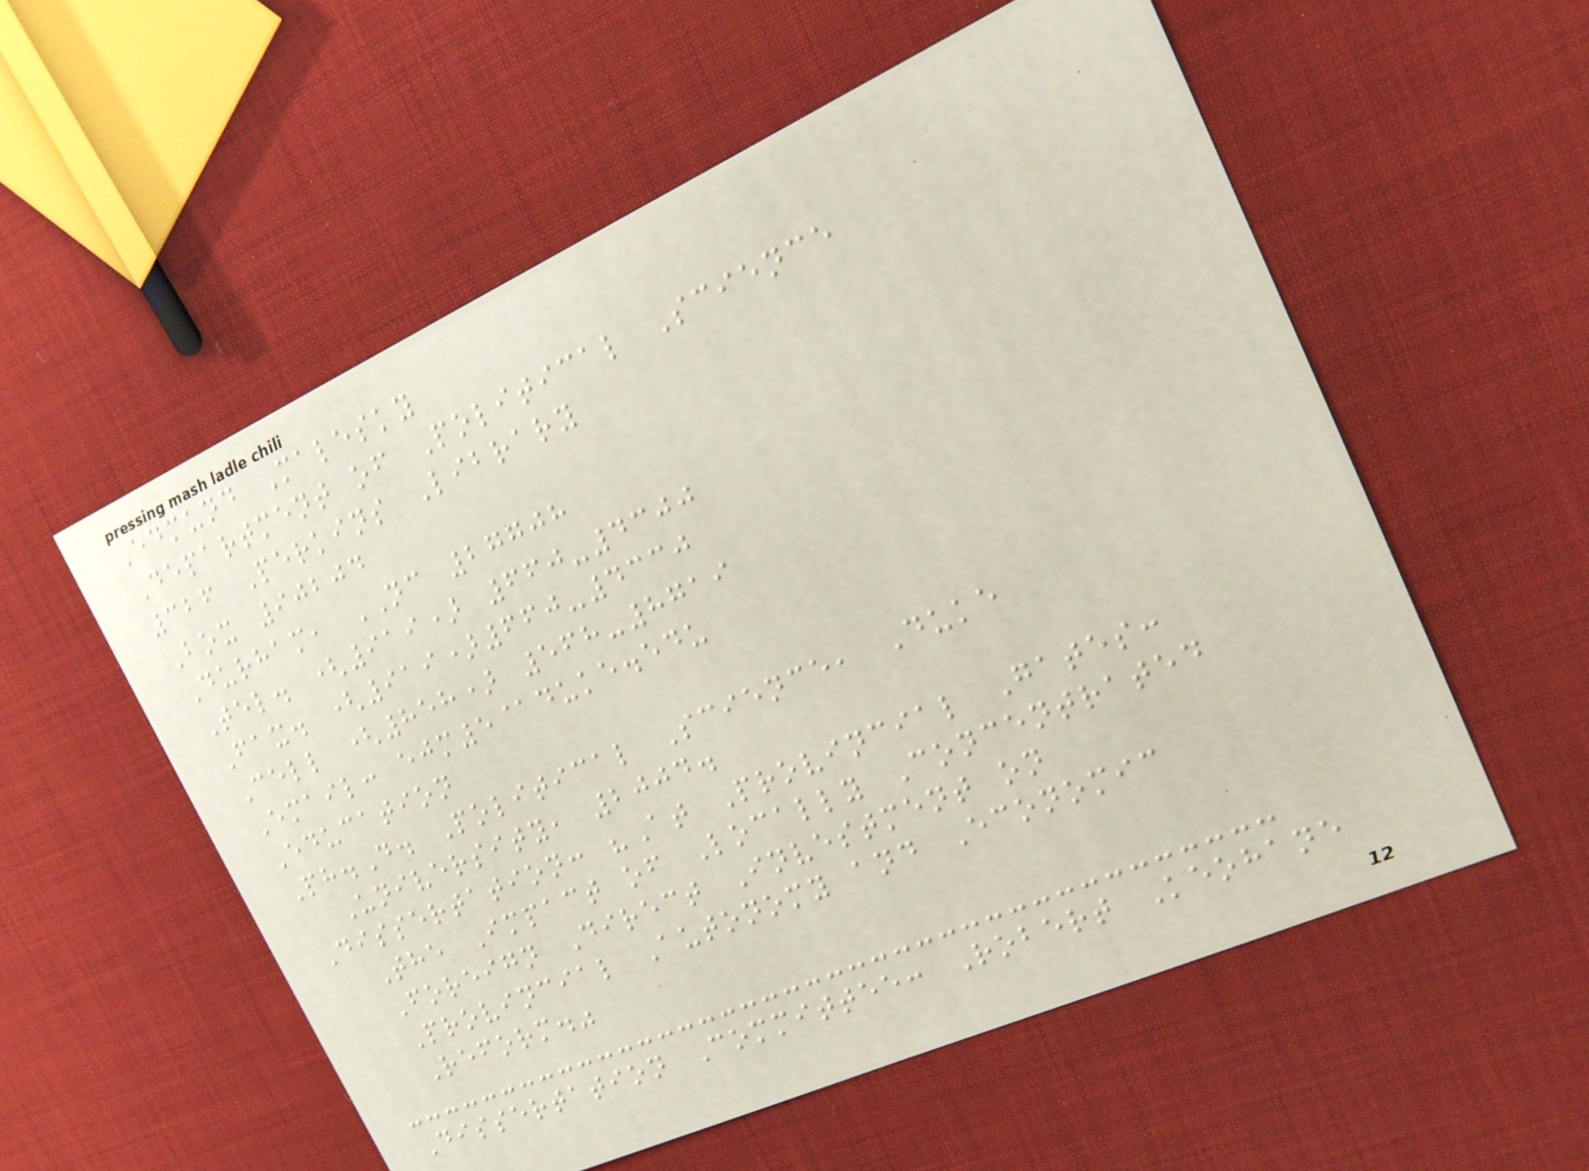Edmund Malesky
Department of Political Science
326 Perkins Library
Box 90204
Durham, NC 27708
Tel. (919) 660-4300
Fax. (919)660-4330
Cell (858) 568-8719
Email: ejm5@duke.edu
Education
Ph.D. Political Science, Duke
University, 2004.
Dissertation: "At Provincial Gates:
The Impact of Locally Concentrated
Foreign Direct Investment on
Provincial Autonomy and Economic
Reform."
Dissertation Committee: Robert Keohane
